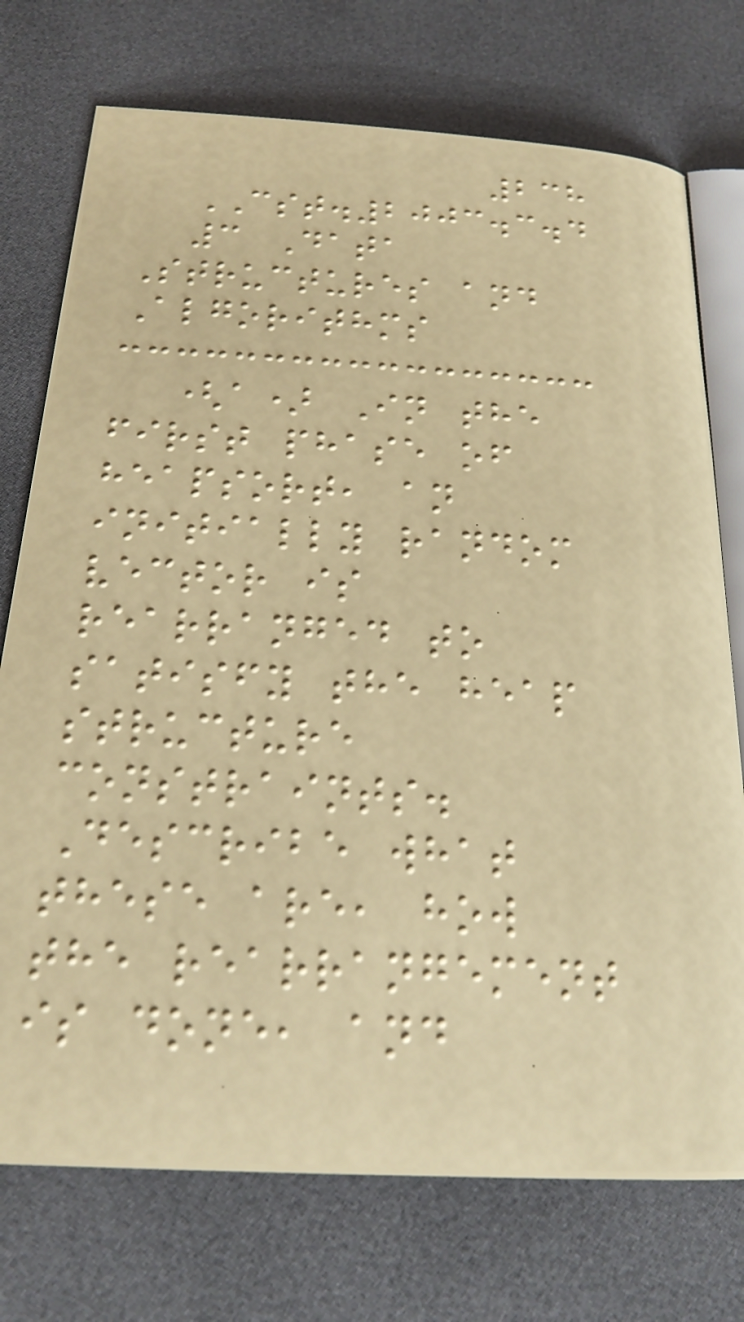238
CST.2003.3.4
3 Data
Structures and
Algorithms
(a) In the
first phase of
heapsort, an
initially random
vector is
rearranged to
satisfy the heap
structure
constraints.
Describe what
these are, how
the rearrangement
is done, and
